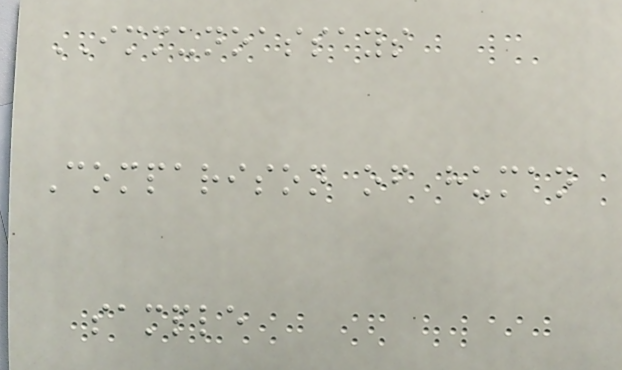IMMUNOASSAYS
Comparison of human
sample
